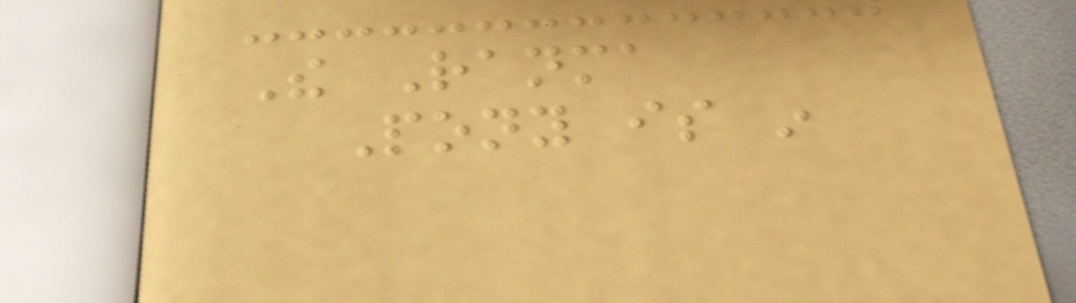The Ranma
Pony is in
